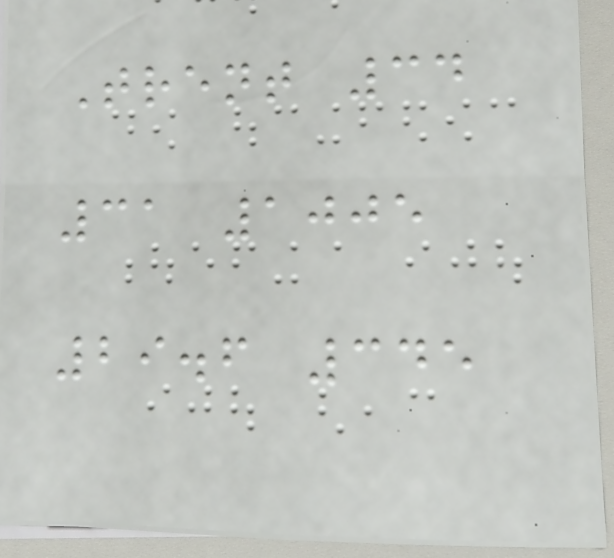Trent 34
31 1005
29.6 345
